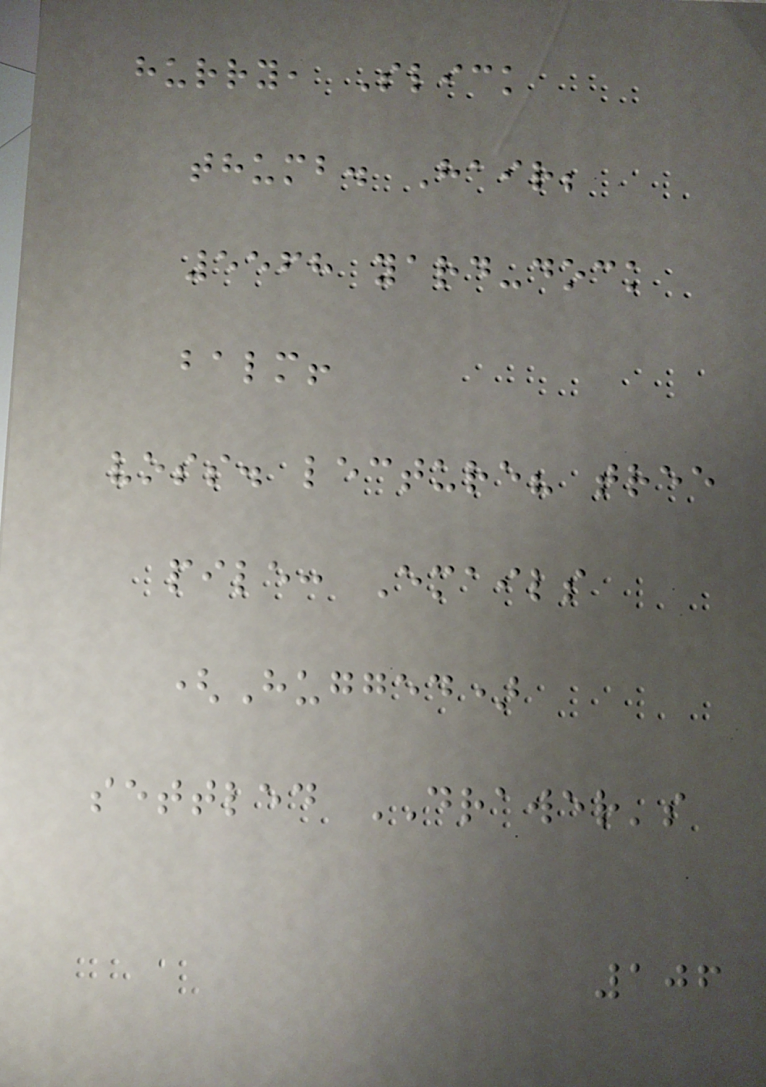hurry, Slick
thumb. Hair;
5568 yard-dock
balm!
voss. lecture? tree
pile: Emails
(Hugged)
settled DRAWER's
106
